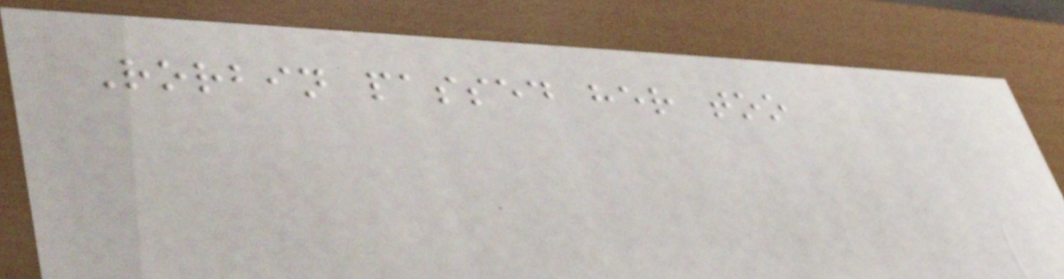Rorbin passed her too
